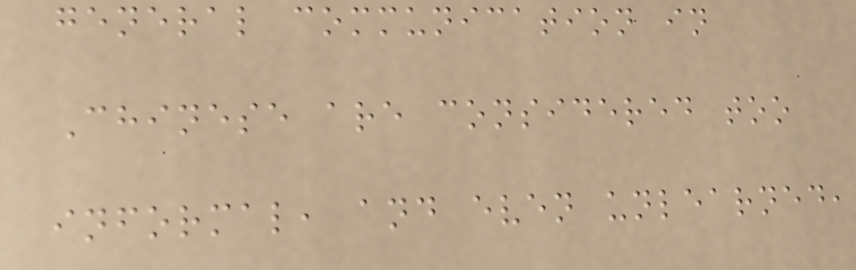general communication in
Chinese are considered too
informal, and even unlearned,
